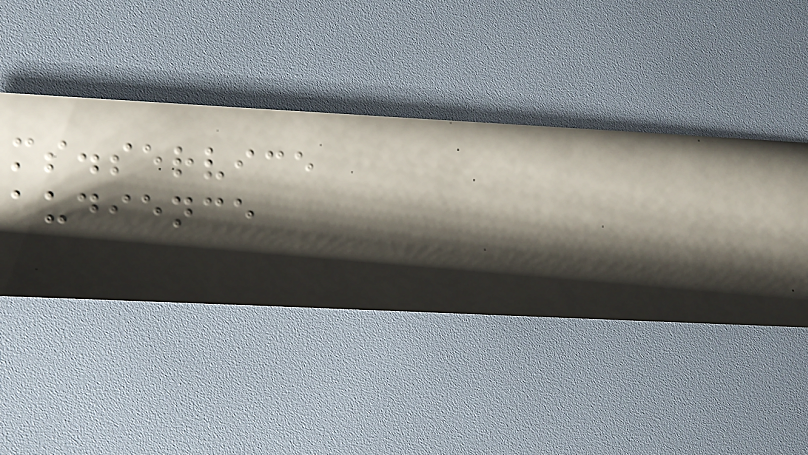ms.service
audience
